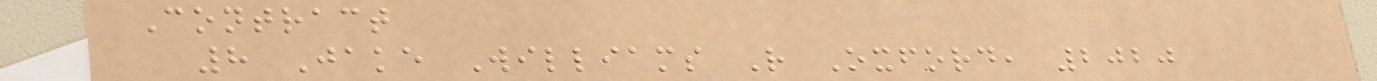Contract
8 Jake Williams R Oxford, 2020
